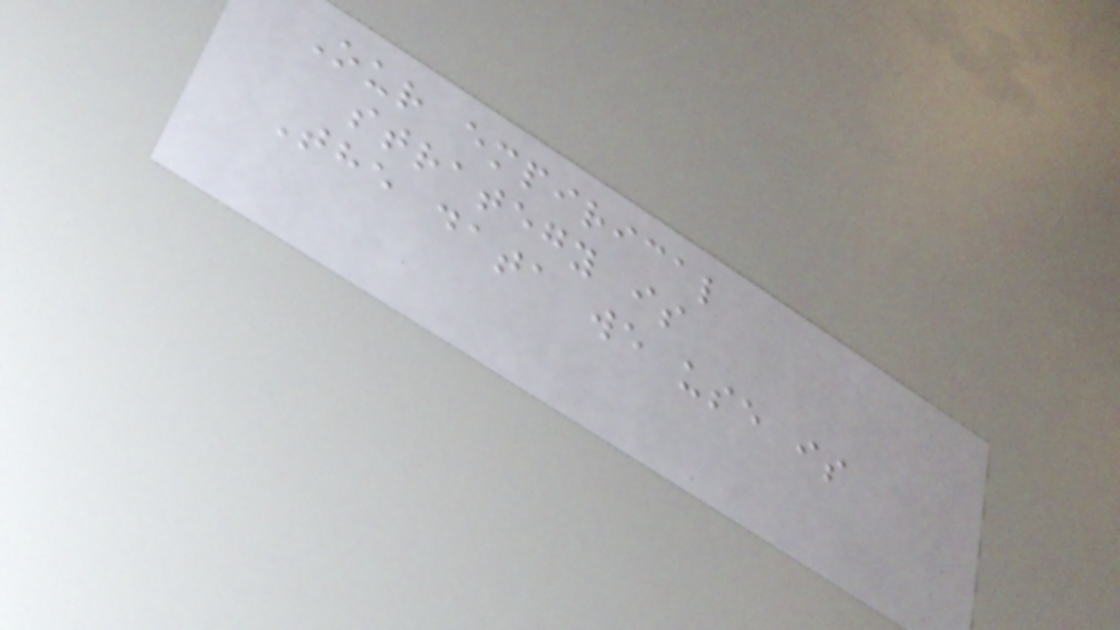Our empirical
strategy is
The data we use is
